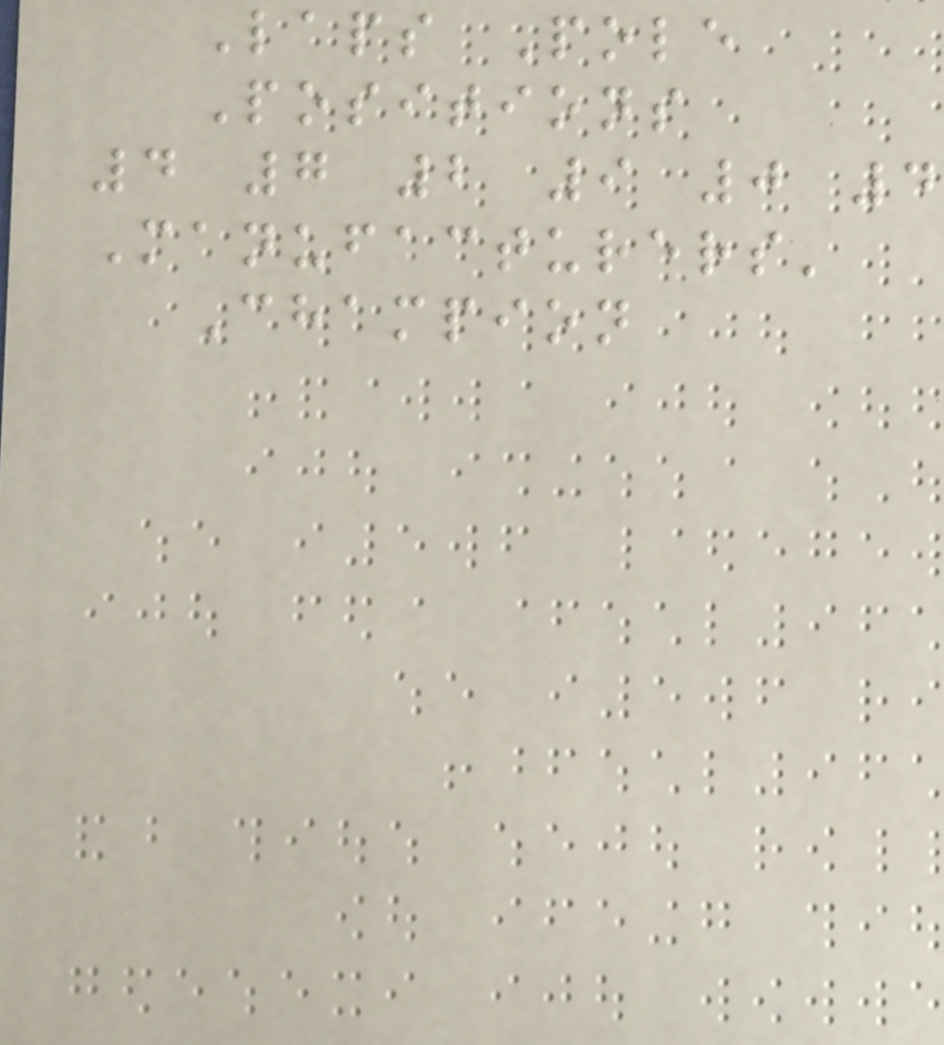Laps Pole
Positions
4 7 2 9 0 4
Manufacturers'
Champion
